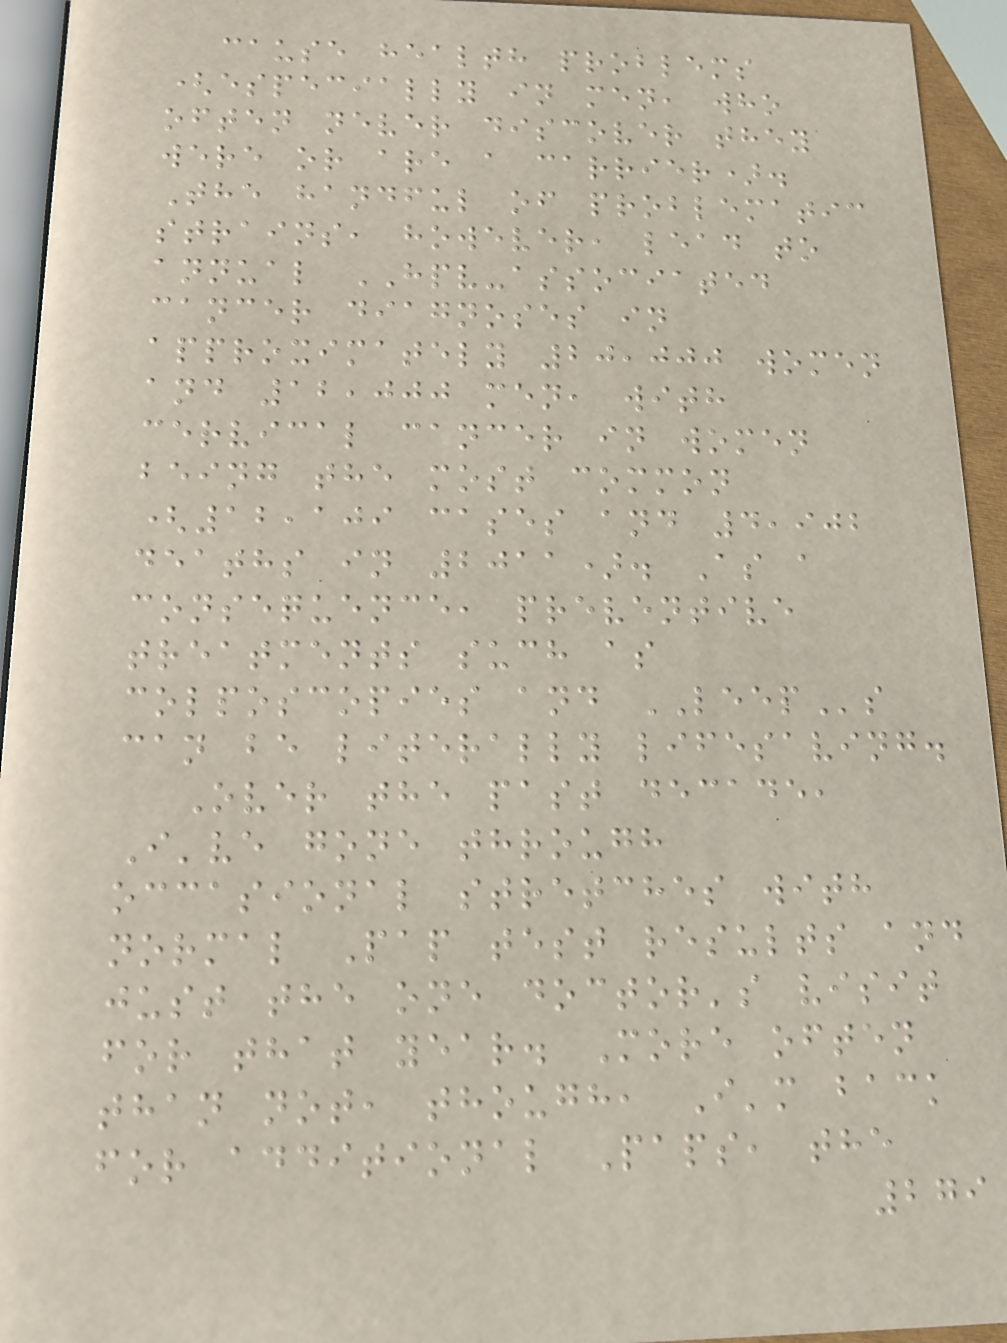cause health problems
(especially in men, who
often never discover they
were or are a carrier).
The handful of problematic
strains, however, lead to
annual HPV-associated
cancer diagnoses in
approximately 20,000 women
and 12,000 men, with
cervical cancer in women
being the most common
(12,109 cases and 4,902
deaths in 2011). As a
consequence, preventive
treatments such as
colposcopies and LEEPs
can be literally lifesaving.
Over the past decade,
I've gone through
occasional stretches with
normal Pap test results and
just the one doctor's visit
for that year. More often
than not, though, I'm back
for additional Paps, the
279
